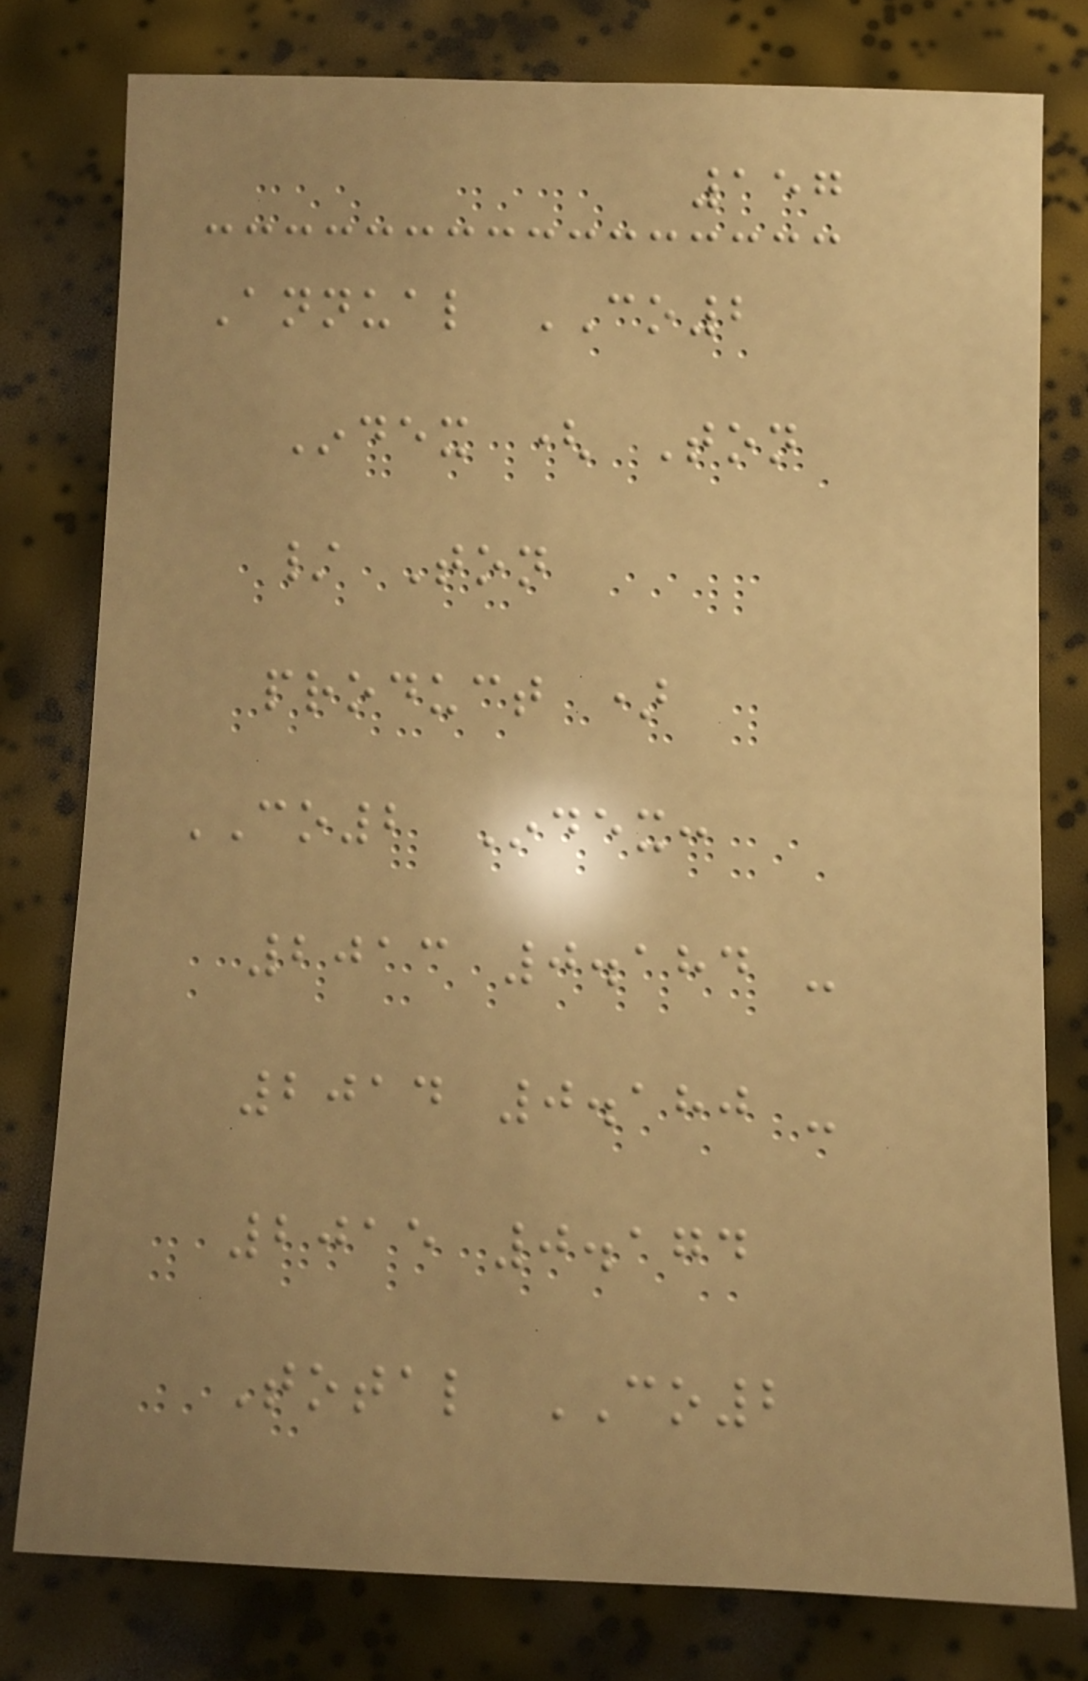157
Annual CO2
Index ( Ton
/ Ton
product )
CO2 Index:
2013 0.184 -
2014 0.180 -
2015 0.174
Total CO2
